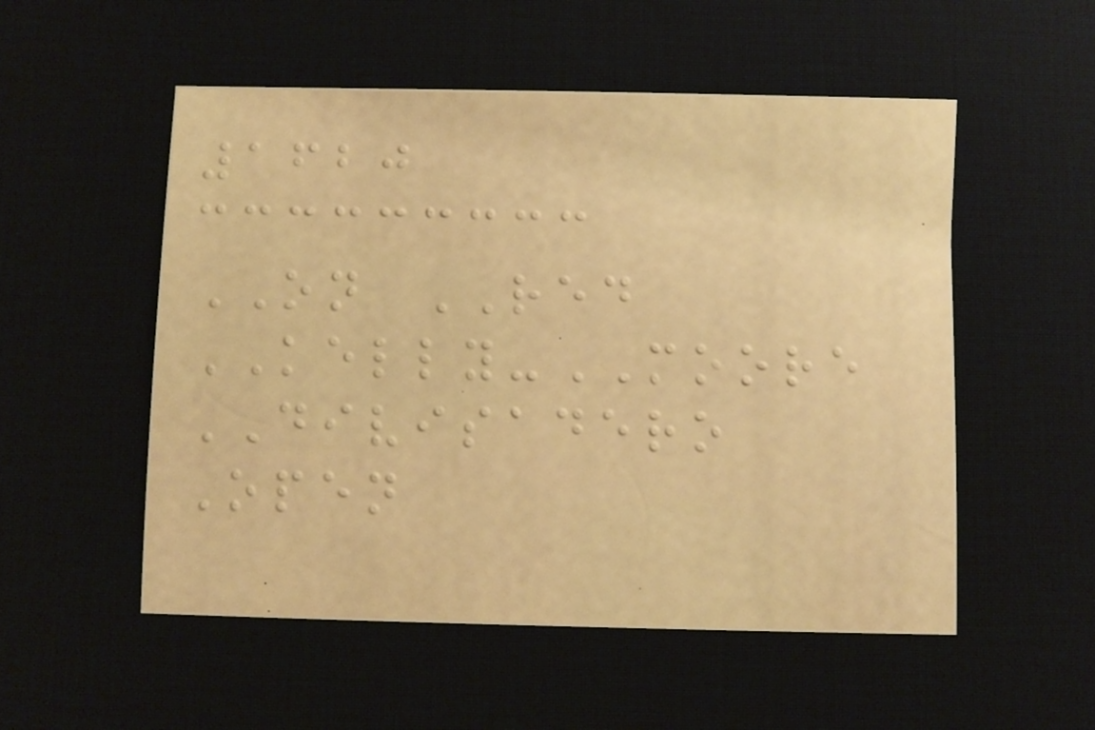1620
ON RED
KELLY-MOORE
DIVISADERO
Open
